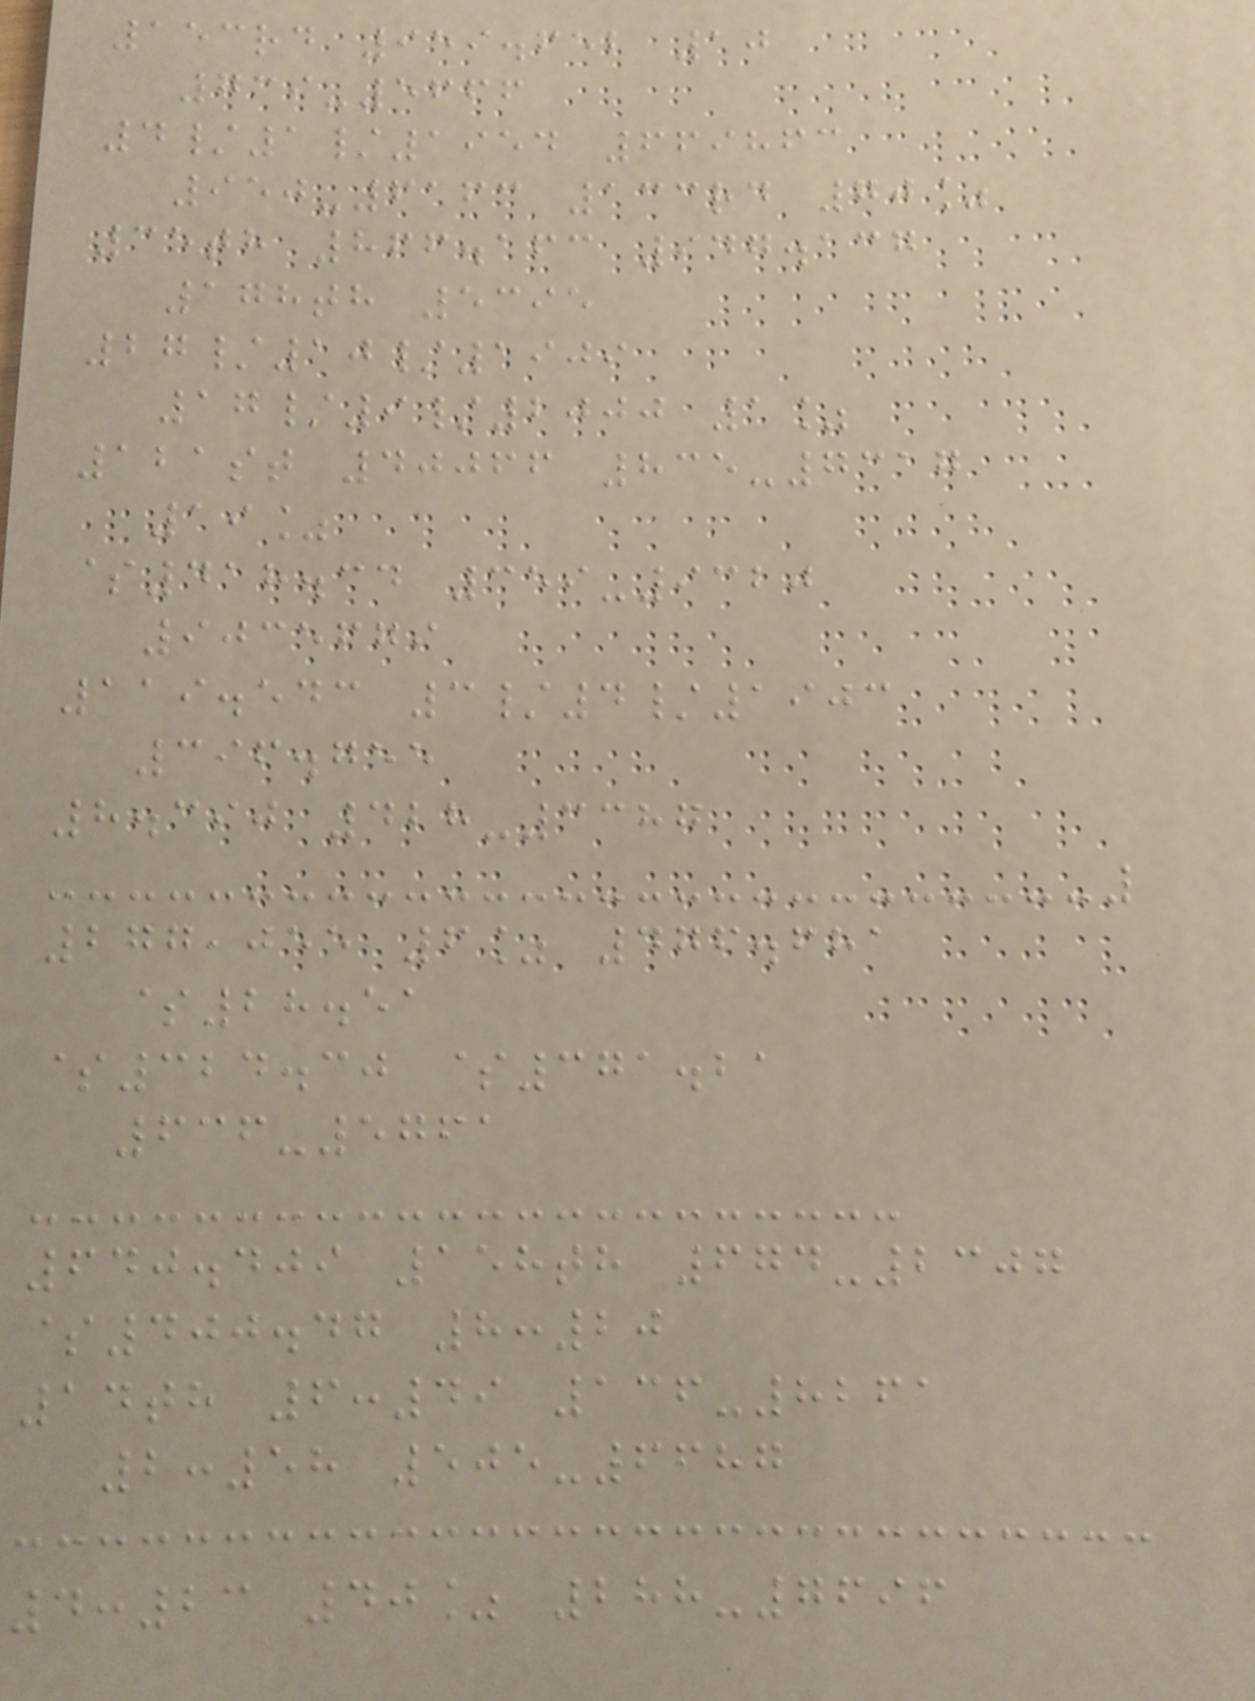153rd 959.652 10
739-5666
4/1/1954 669863
950-6163 133rd 70%
35th 866.163 947.137
178th 5395
27/10/1909
17/9/2000 1%
121st 40066 835-7317
19%
$418.34 359-9320
9035679
119.543 3/4/1903
396.755
8.390 428-3387
277,055 6% 476.681
$28.51
$324.30 $371.21
636-5761
640.409 158th 674-2307
$400.47 8:20
14th 6:49 136-8261
2:58 505-6687
4:23 40% 288-7696
